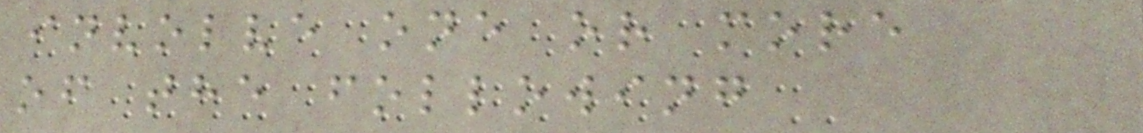involve one or more
of the following
